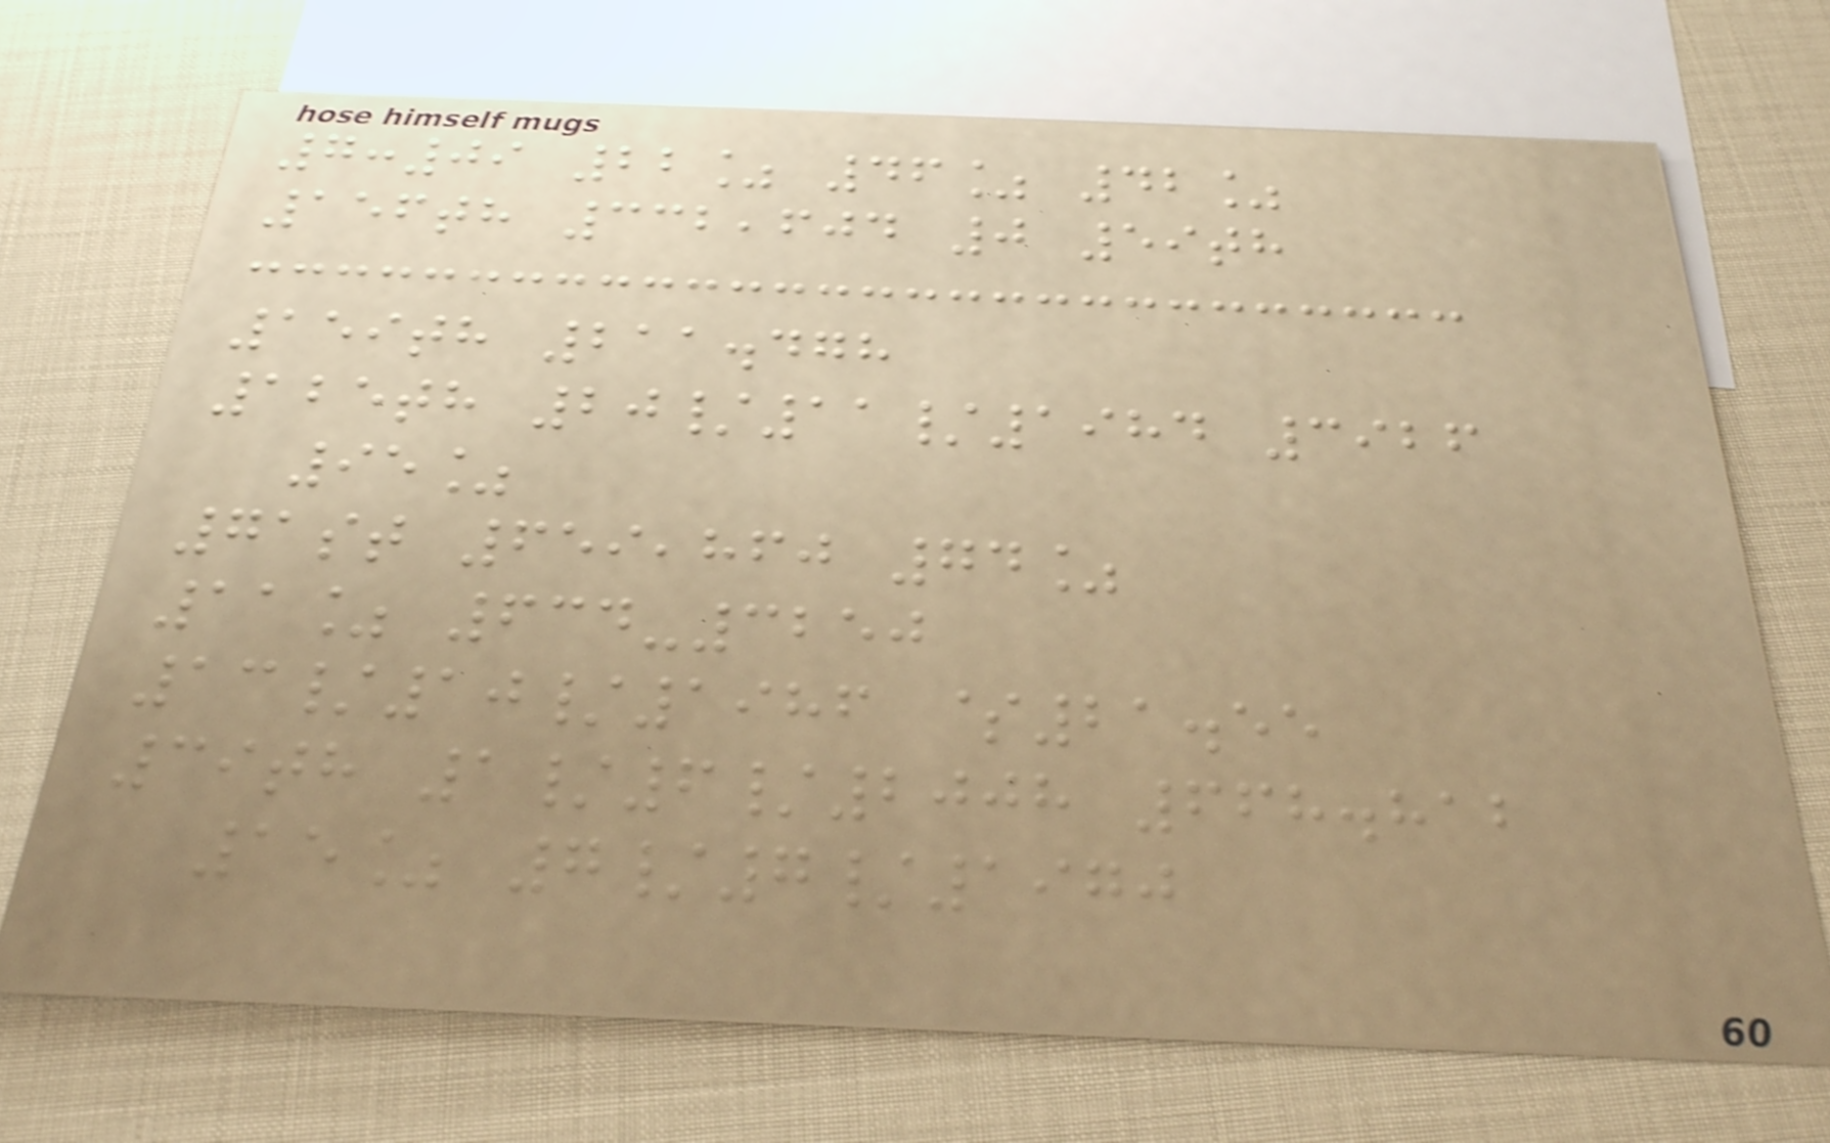7:09 22% 46% 42%
156th 332,604 0 59th
159th 211.478
125th 20/11/1984 3926
95%
71st 659,860 74%
11% 634-3250
13/10/1986 $21.55
39th 1/6/2008 668.812
15% 7/7/1970
